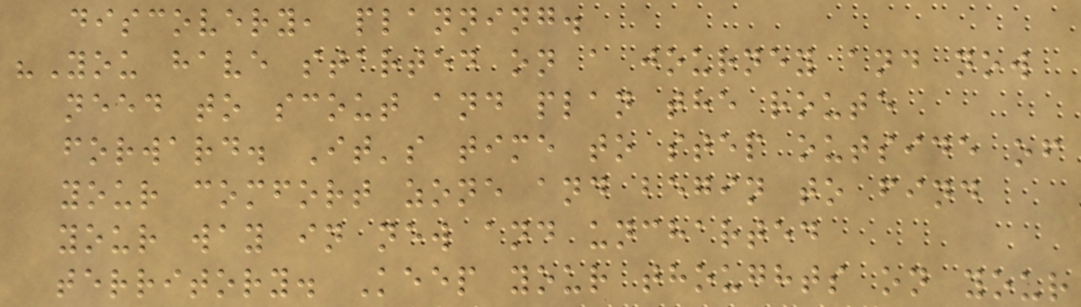discovery, planning.
"You have started on a journey and now
need to scout and plan the route
forward. It's time to step outside of
your comfort zone and begin to find
your way in new and uncharted
territory. Keep your thoughts on your
